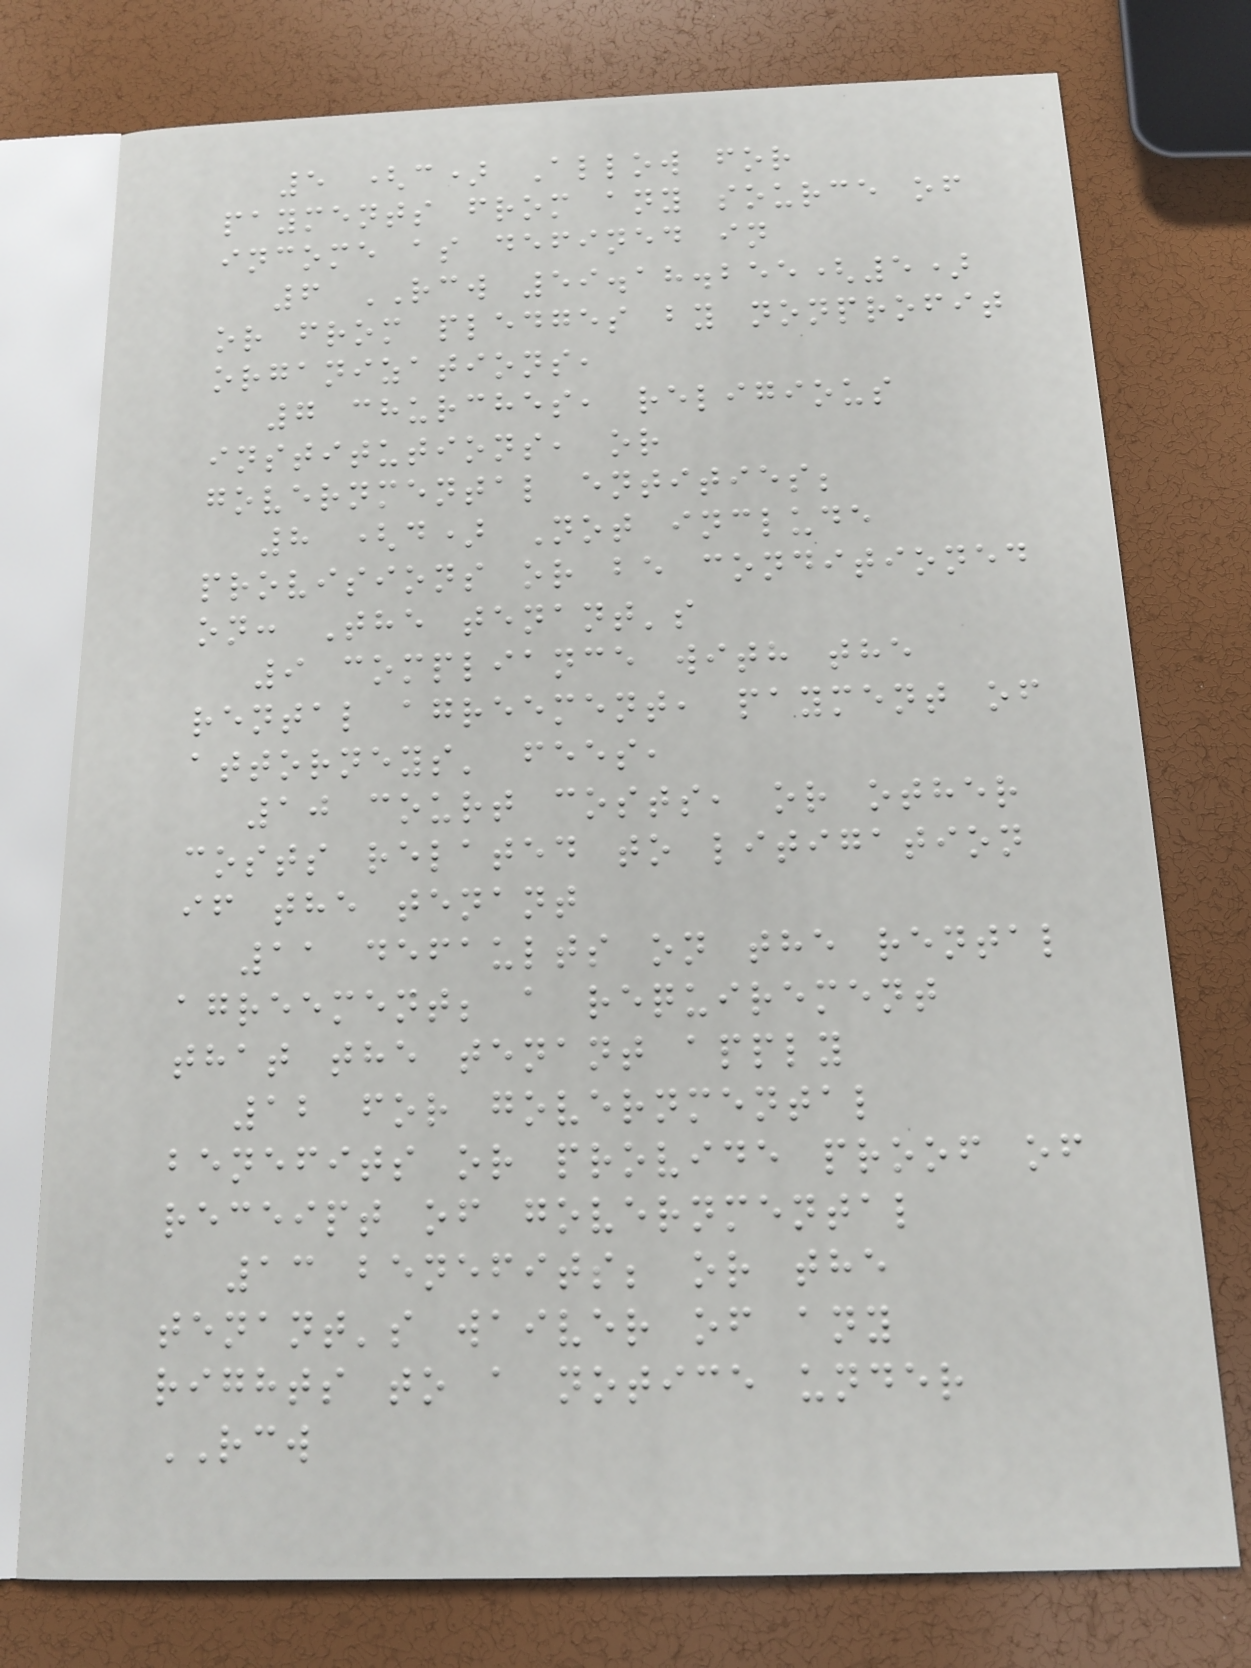5 (c) Allow for
payments from any source of
income as defined in
6 RCW 59.18.255(5)
or from pledges by nonprofit
organizations,
7 churches, religious
institutions, or
governmental entities;
8 (d) Not include
provisions or be conditioned
on: The tenant's
9 compliance with the
rental agreement, payment of
attorneys' fees,
10 court costs, or other
costs related to litigation
if the tenant
11 defaults on the rental
agreement; a requirement
that the tenant apply
12 for governmental
benefits or provide proof of
receipt of governmental
13 benefits; or the
tenant's waiver of any
rights to a notice under
RCW
